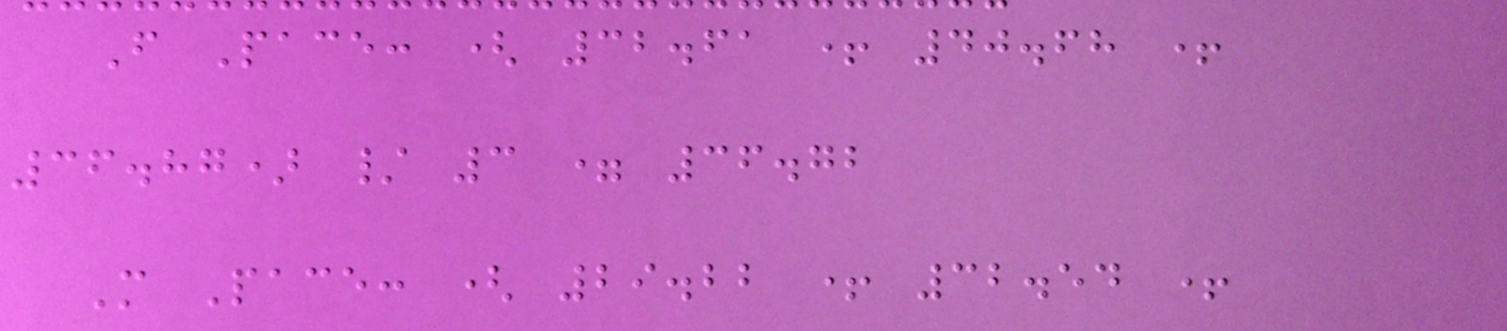F Pace: ( 32.61 + 40.68 +
36.87) / 3 = 36.72
M Pace: ( 29.22 + 32.54 +
